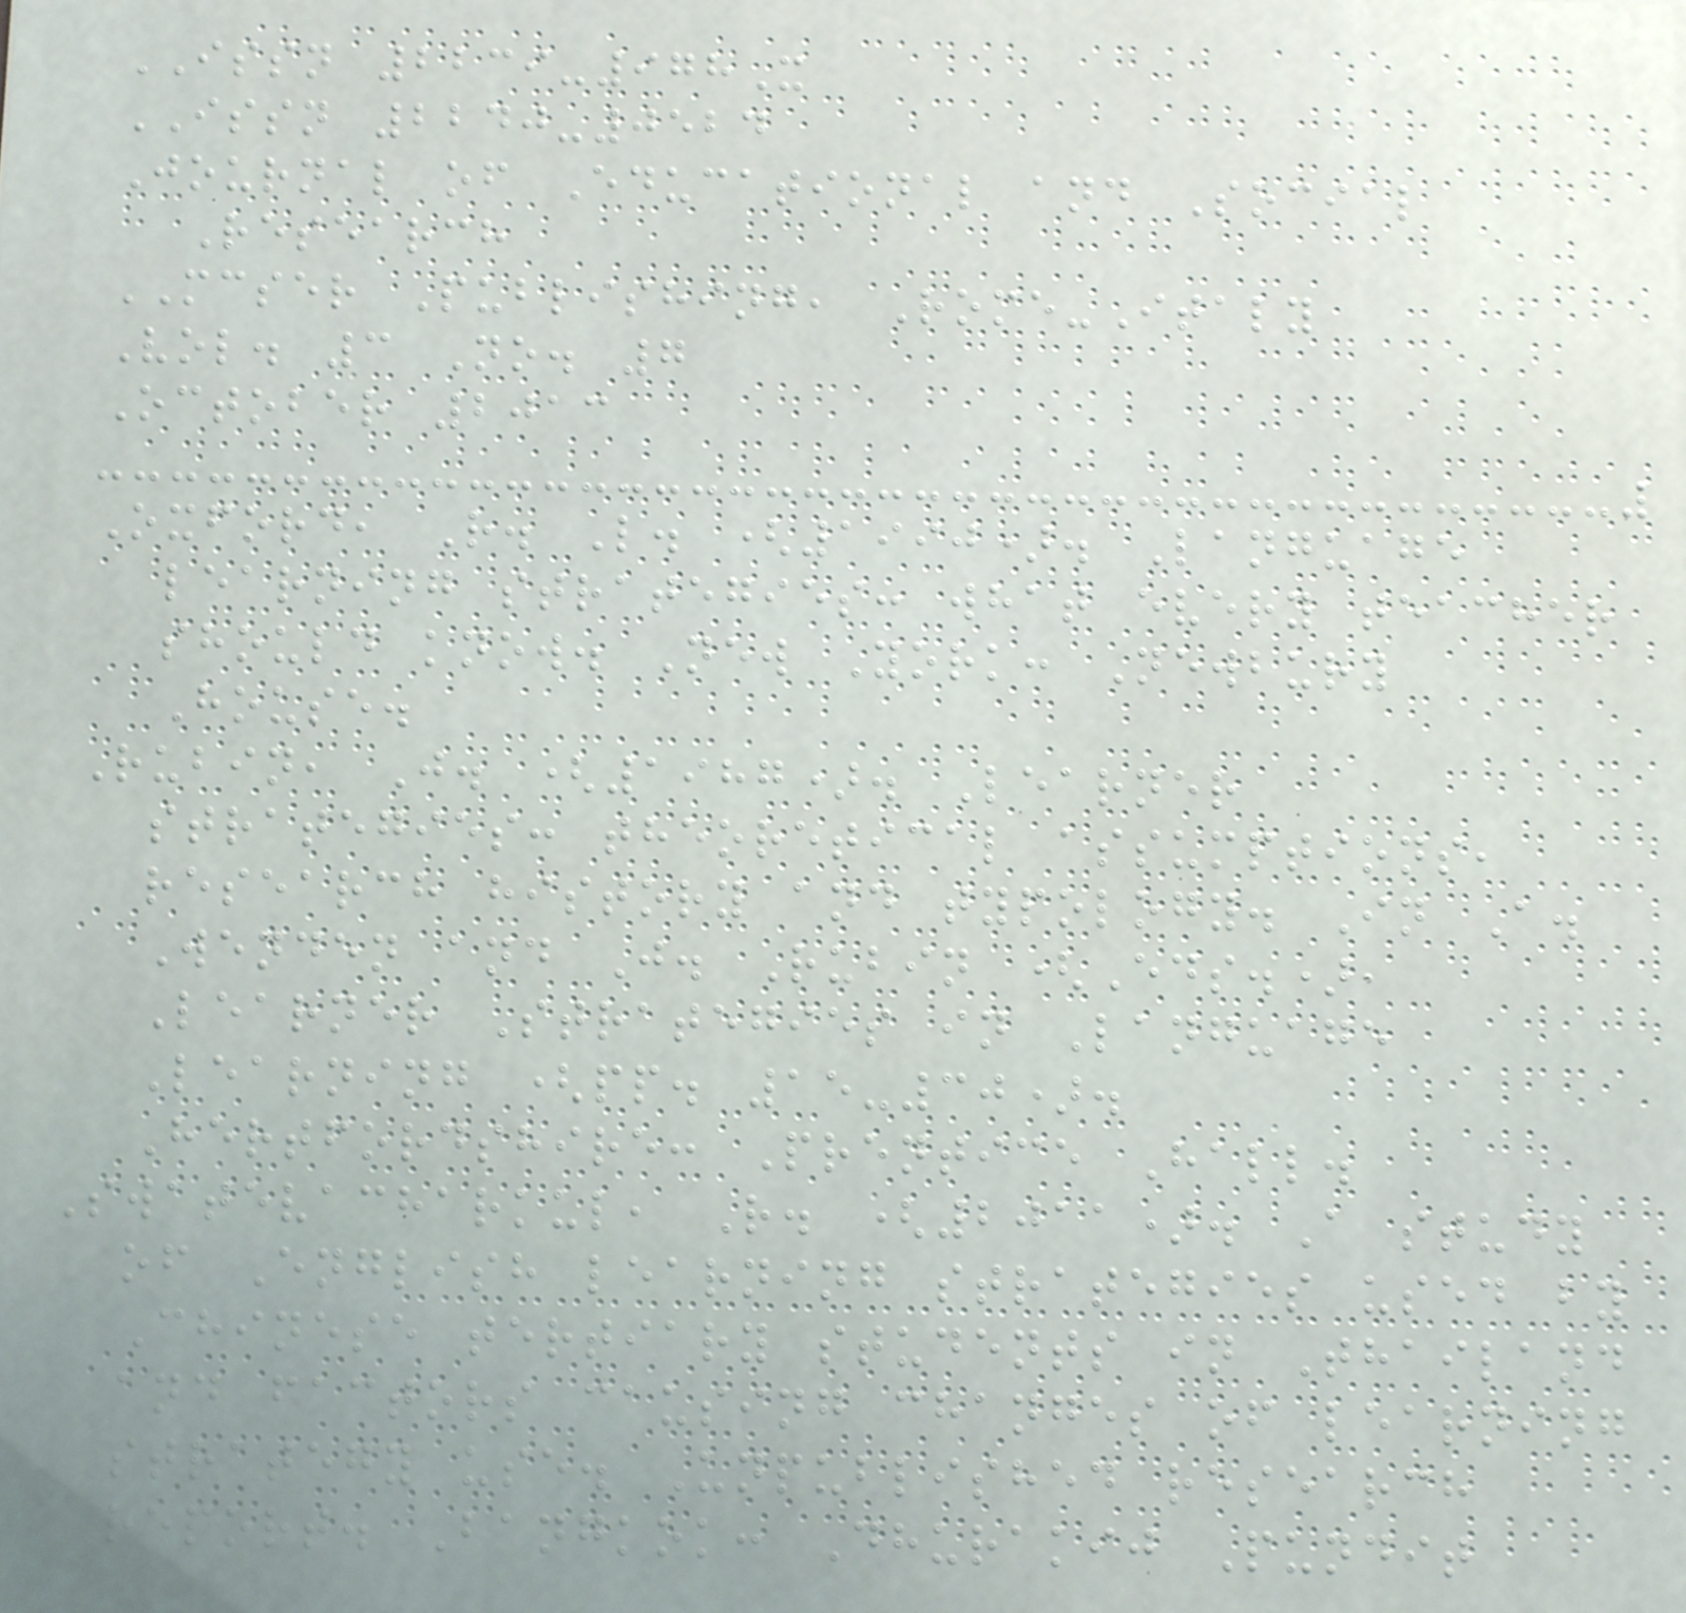ISSN 2239-978X
ISSN 2240-0524
Journal of Educational and Social
Research
MCSER Publishing, Rome-Italy
Vol. 3 No. 7
October 2013
Oxford, R. L. (1990). Language
learning strategies: what every teacher
should know. New York: Newbury
House.
Rubin, J. (1987). Learner
strategies: theoretical assumptions,
research history and typology. In A.
Wenden and J. Rubin (Eds.),
Learner Strategies in Language
Learning (pp. 15-30).
Hertfordshire: Prentice Hall.
Swatevacharkul, R. (2011). A study
of English learning strategies used by
Chinese tertiary students in Thailand
and factors causing changes of learning
strategy use. Unpublished research
report. Bangkok: Dhurakij Pundit
